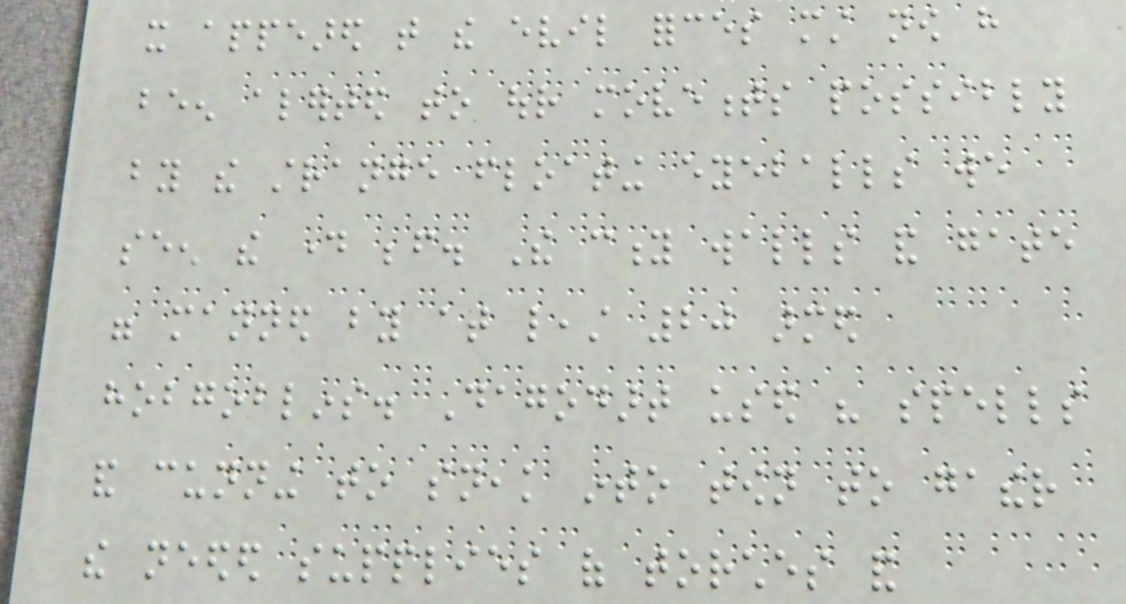it appeared that the evil forces must now have
been alerted to our movements possibly
by the strange floating eyeballs we
seen the day before. The city walls and gate
were manned by at least 20 armed
hobgoblins. Dagodart used his spells
and cunning to sneak into town to gather
the needed supplies of torches and
